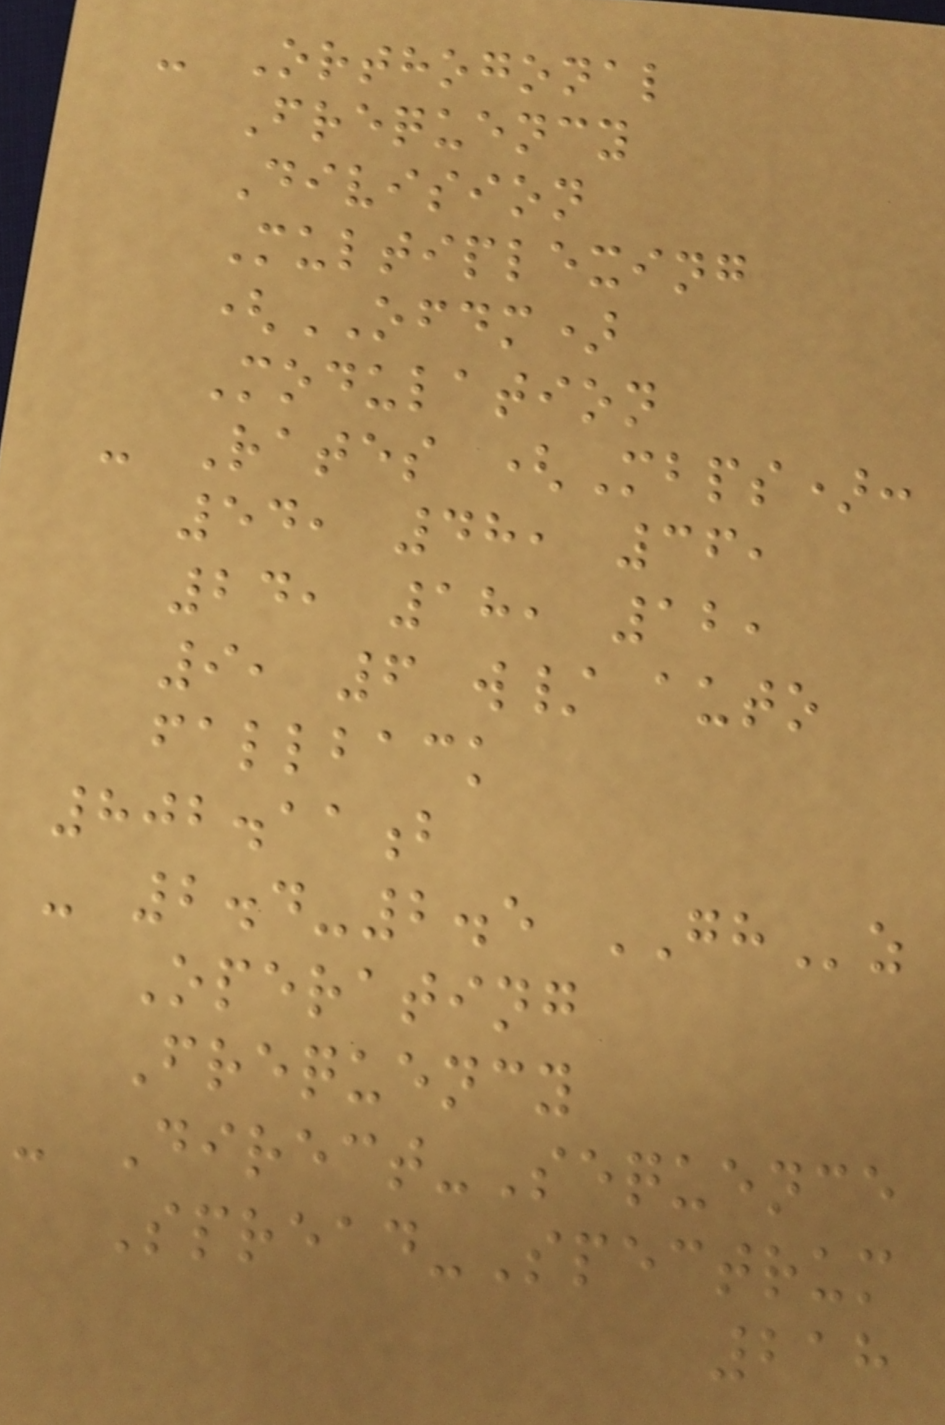- Orthogonal
Frequency
Division
Multiplexing
(OFDM)
Modulation
- Rates (Mbps):
54, 48, 36,
24, 18, 12,
9, 6 w/ auto
fallback
802.11b
- 2.4-2.5 GHz
Operating
Frequency
- Direct-Sequence
Spread-Spectrum
218
